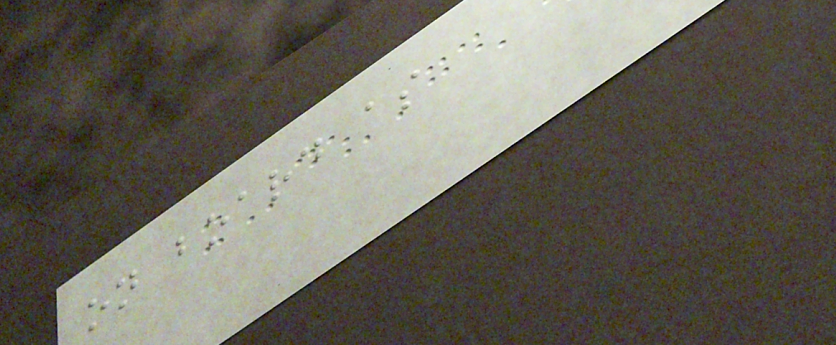on board as
